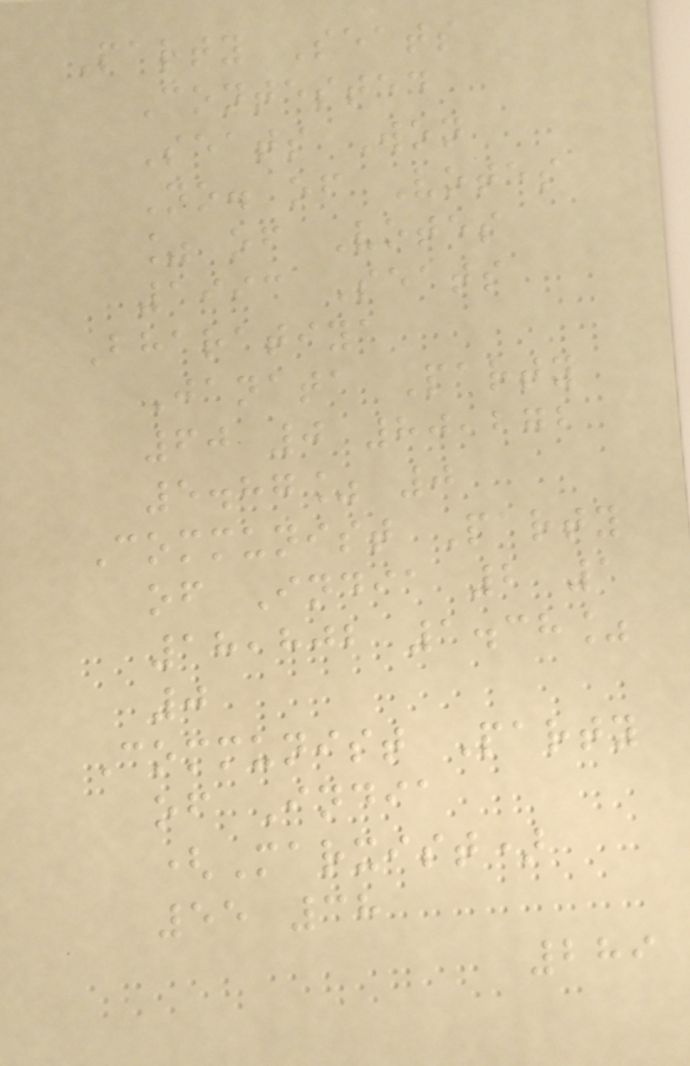Party Seats
Contested
Seats Won
No. of Votes
% of Votes
1993 Seats
Bharatiya
Janata Party
60 0 80,272
5.87% 0
Communist Party
of India 2 1
18,802 1.38%
0
Communist Party
of India
(Marxist)
55 38
289
